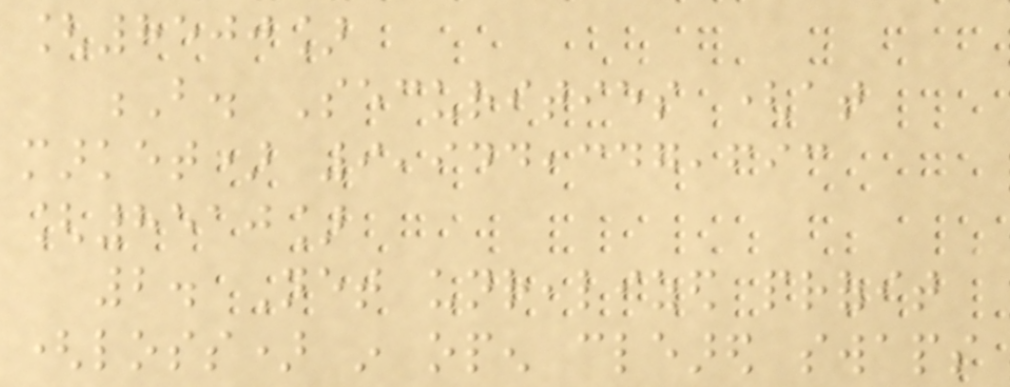[8500]
B. Securities (at
market) 9,944,347,693
[8510]
2. Net unrealized profit
(loss) in open cleared swaps
